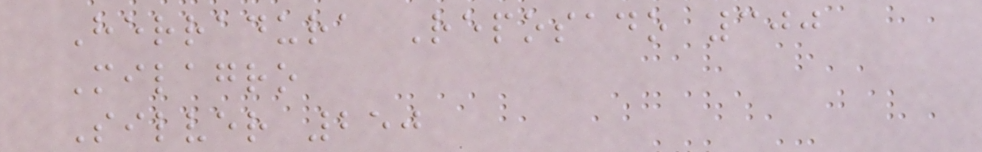Herradura Reposado 300
Milagro
Silver 250
